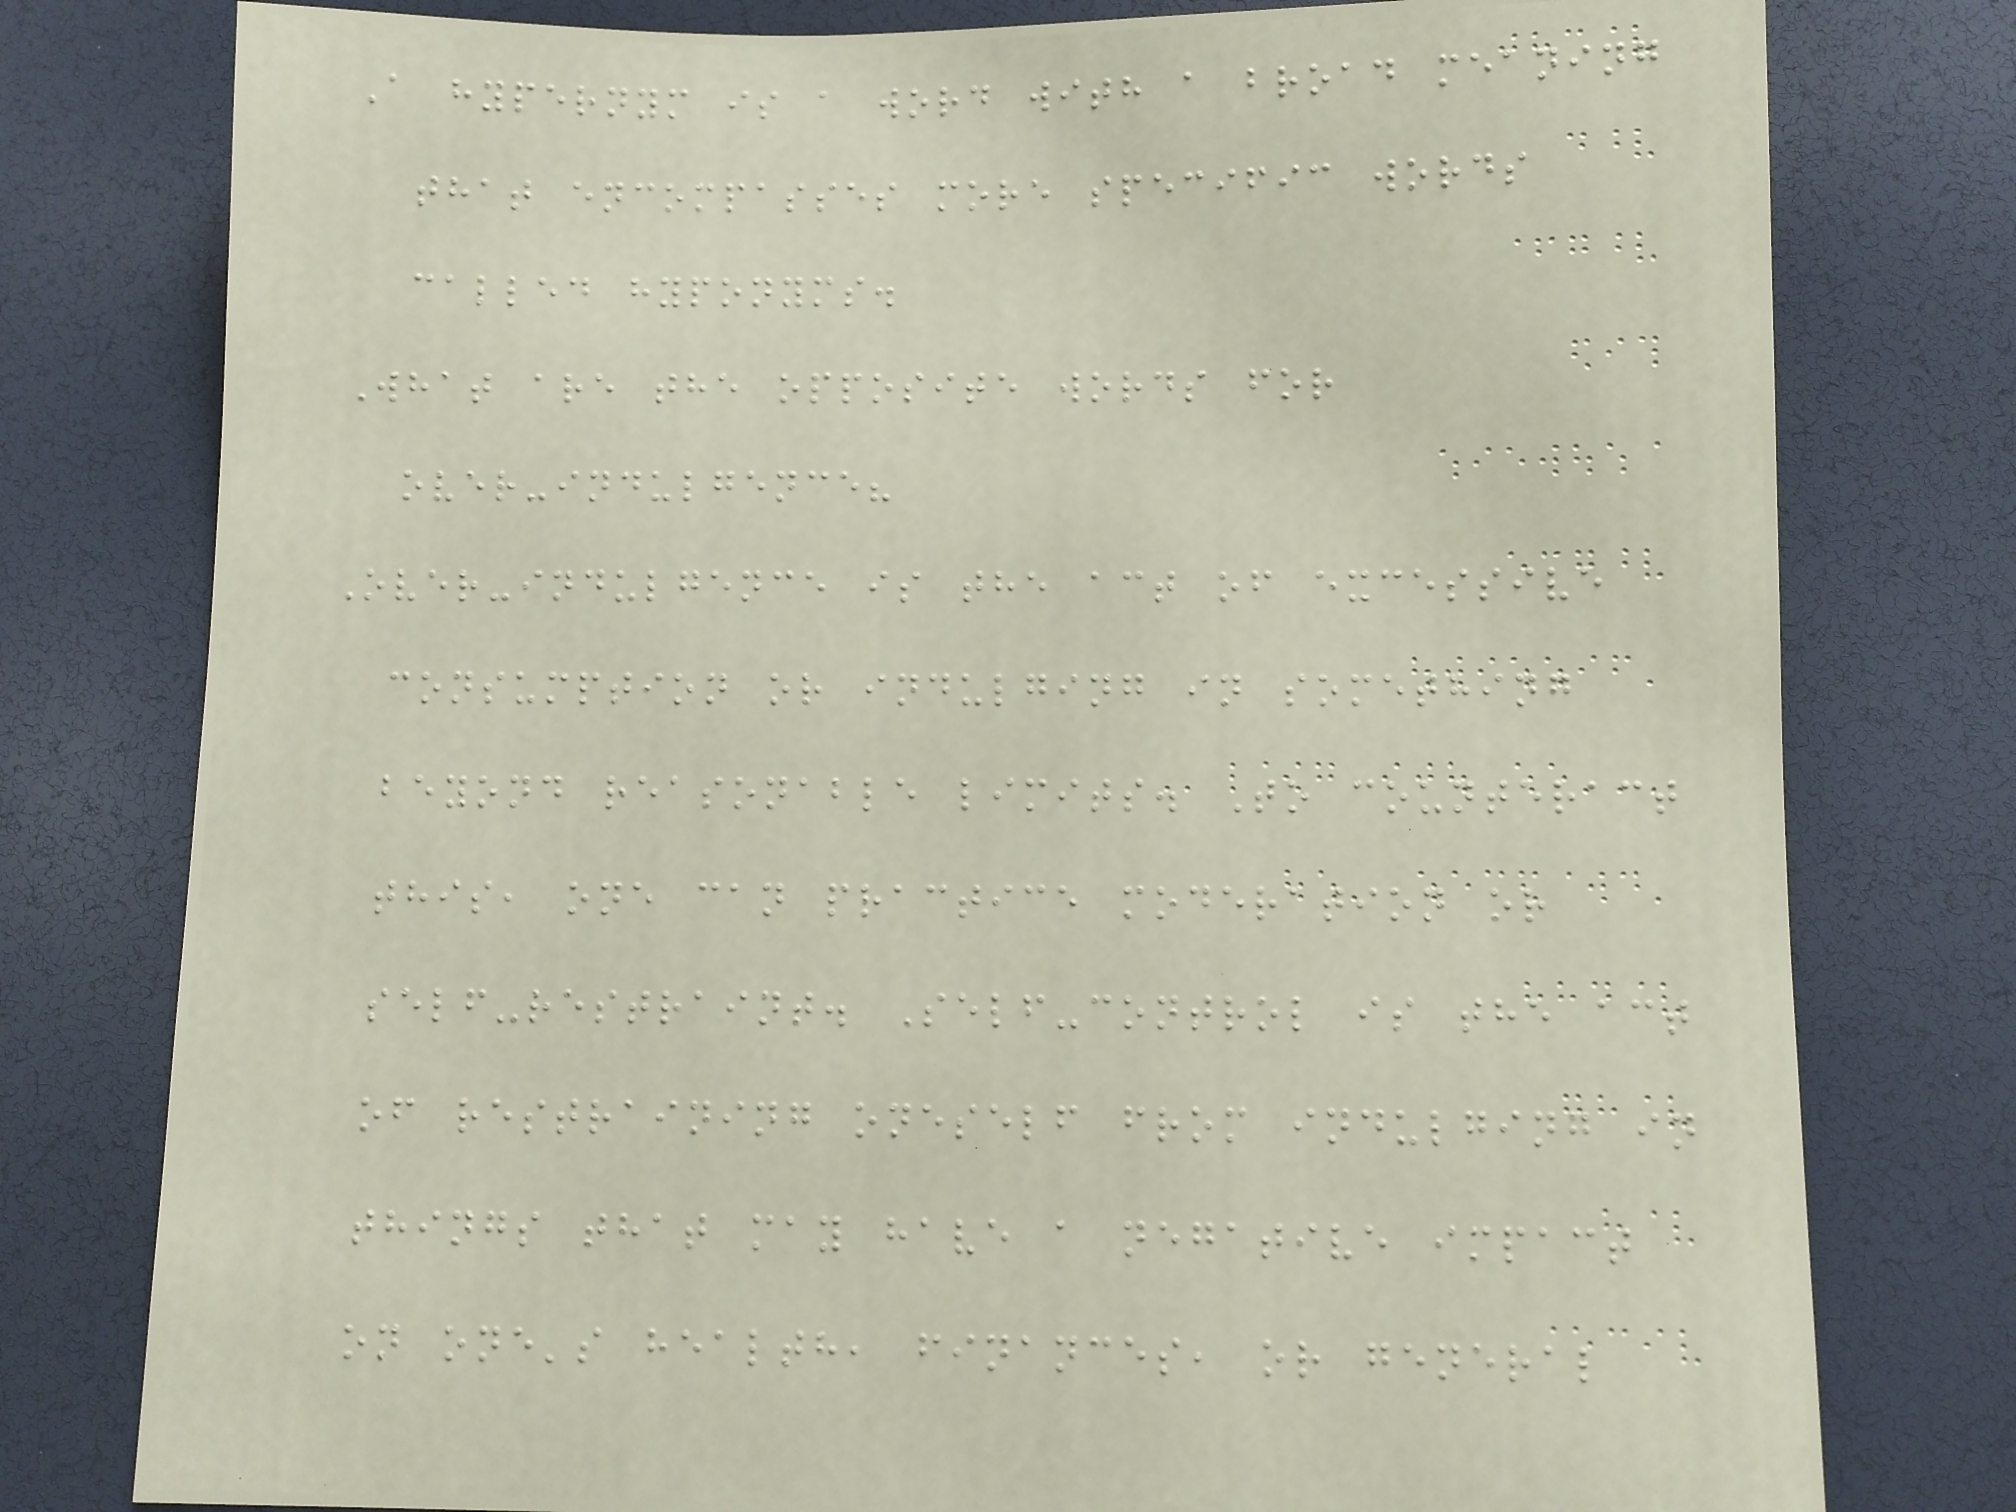A hypernym is a word with a broad meaning
that encompasses more specific words
called hyponyms.
What are the opposite words for
over-indulgence?
Over-indulgence is the act of excessive
consumption or indulging in something
beyond reasonable limits. To counteract
this, one can practice moderation or
self-restraint. Self-control is the act
of restraining oneself from indulging in
things that may have a negative impact
on one's health, finances, or general
